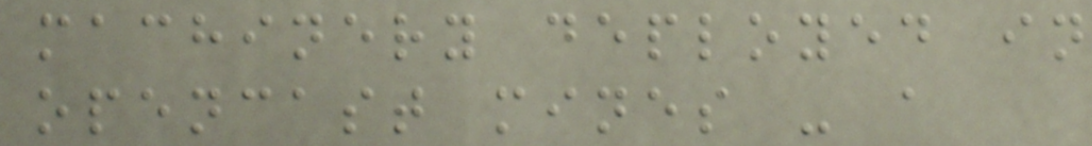machinery deployed in
opencast mines - a
